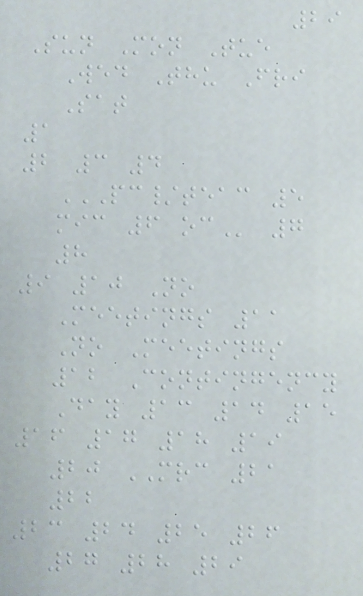29
Sun Mon Tue
Wed Thu Fri
Sat
1
2 3 4
PC/TEAC 5
MIC 6 OC 7
8
9 10 No
Meetings 11
No Meetings
12 Contingency
Day 13 14 15
16 17 18 19
20 MRC 21
22
23 24 25 26
27 28 29
